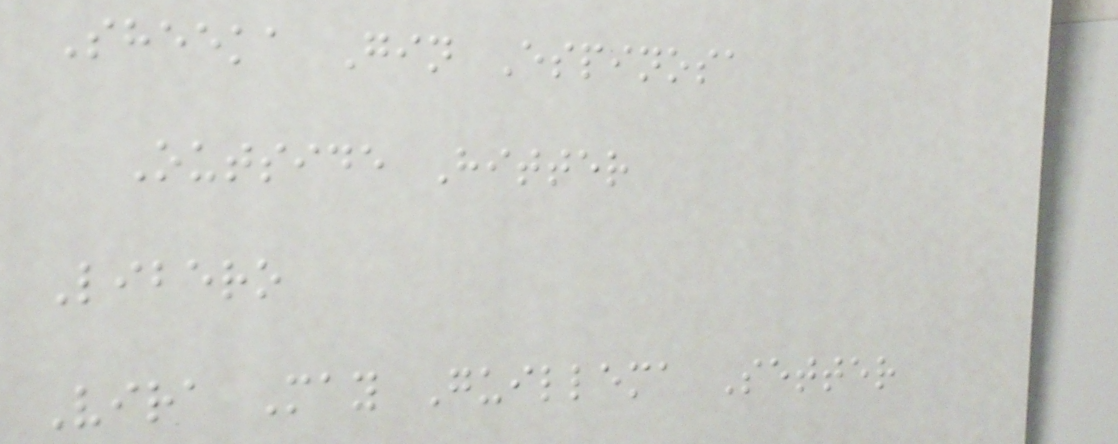Sheeka Gin Espinosa
Outside Hitter
Libero
Vira May Guillema Setter
